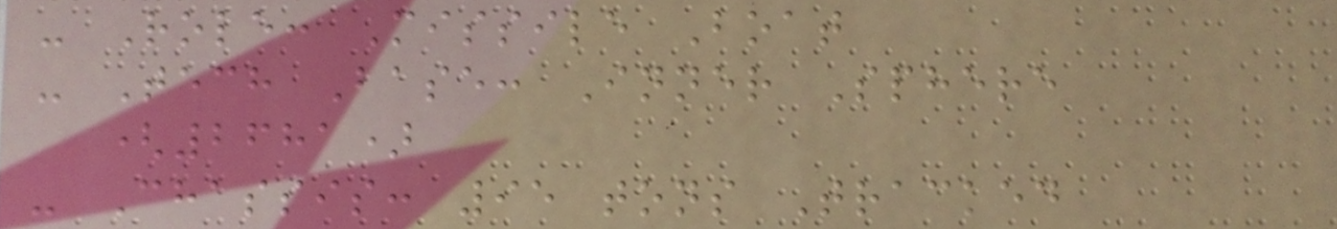- Role: Missile Boat
- Tech Base: Inner Sphere
(2681)
- Chassis: 95 tons Tracked
